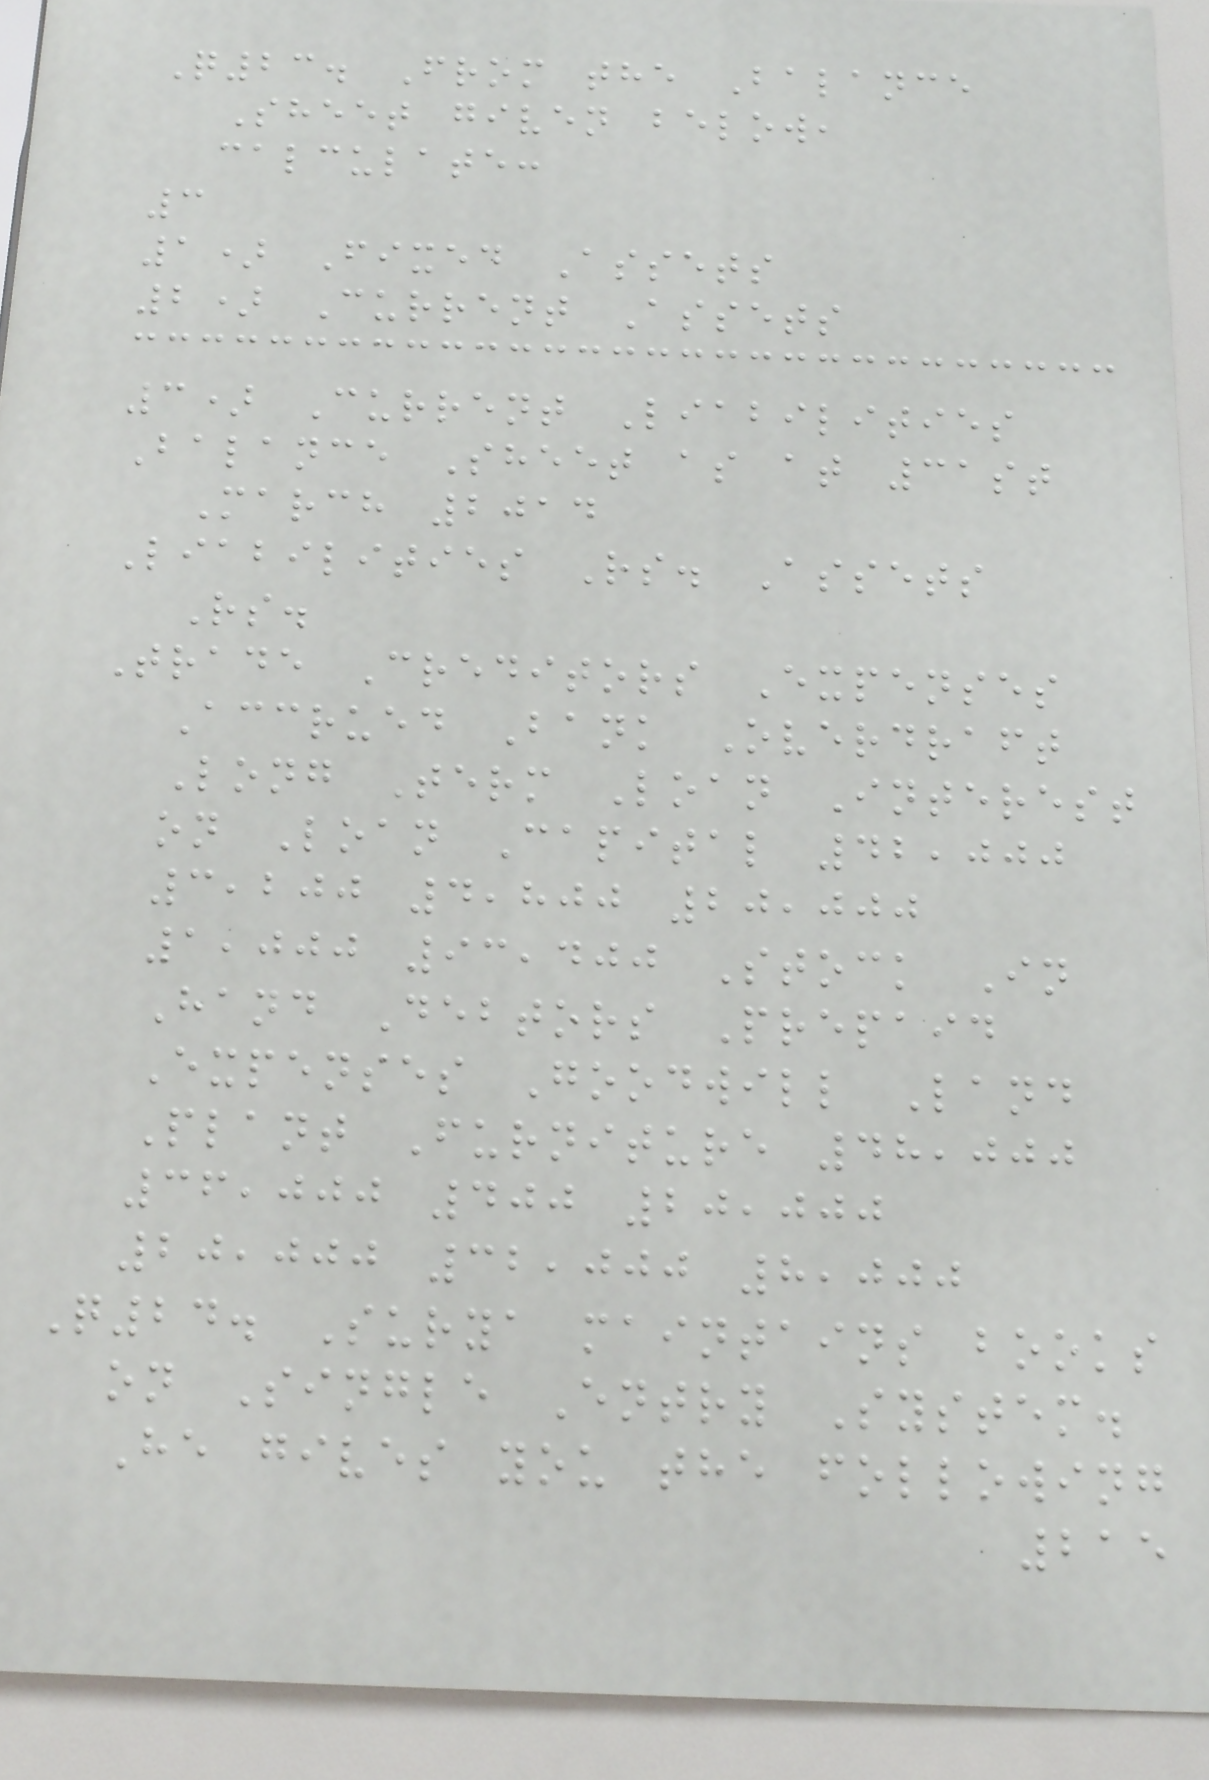Q23. From the Balance
Sheet given below,
calculate:
3
1) Fixed Assets
2) Current Assets
3) Current Liabilities
Balance Sheet as at 31st
March 2014
Liabilities Rs. Assets
Rs.
Trade Creditors Expenses
Accrued Bank Overdraft
Long Term Loan Interest
on Loan Capital 42,000
3,200 4,800 20,000
1,000 93,400 Stock In
Hand Debtors Prepaid
Expenses Goodwill Land
Plant Furniture 48,000
36,000 400 20,000
20,000 32,000 8,000
Q24. Surya maintains books
on Single Entry System.
He gives you the following
215
